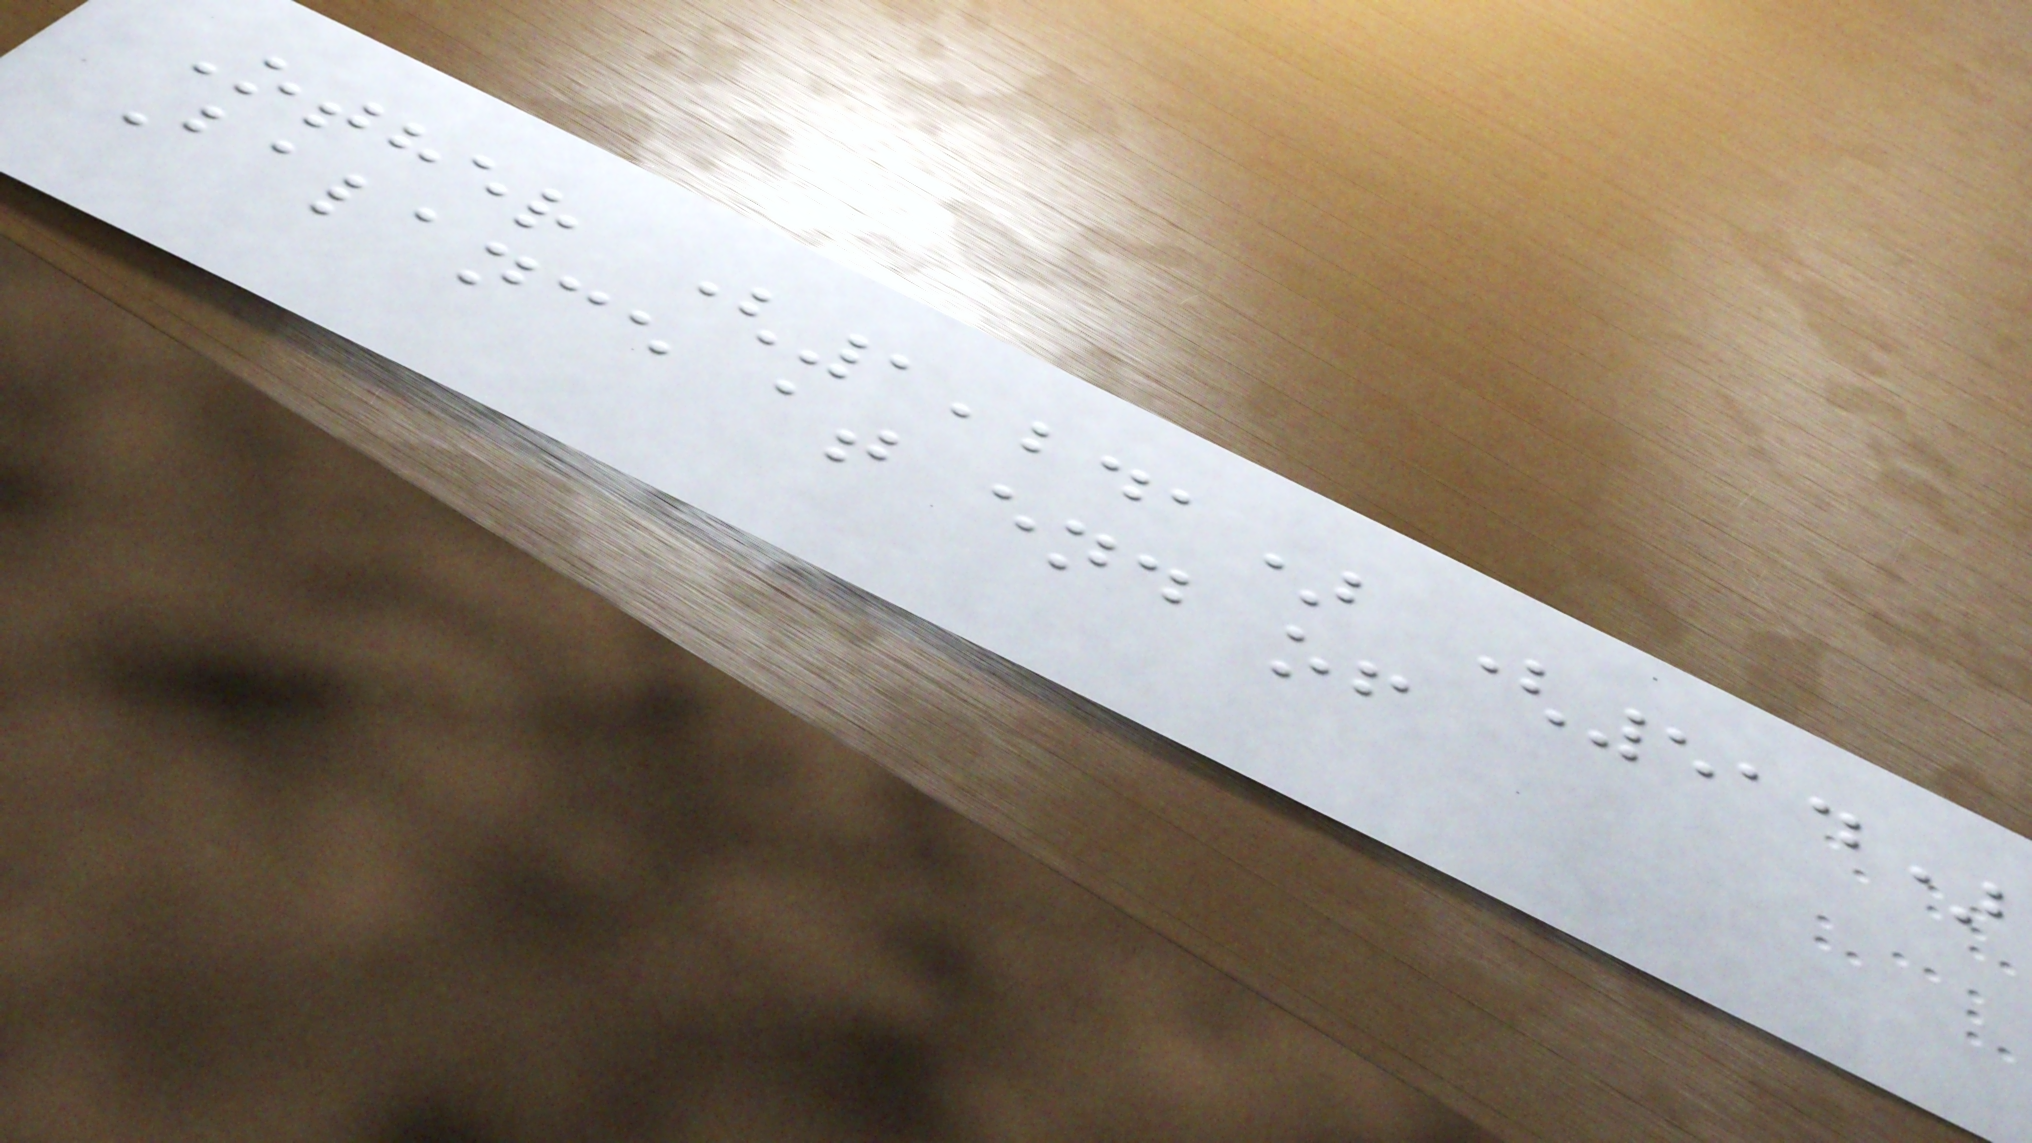Other (1,241) (514)
Balance at end of
